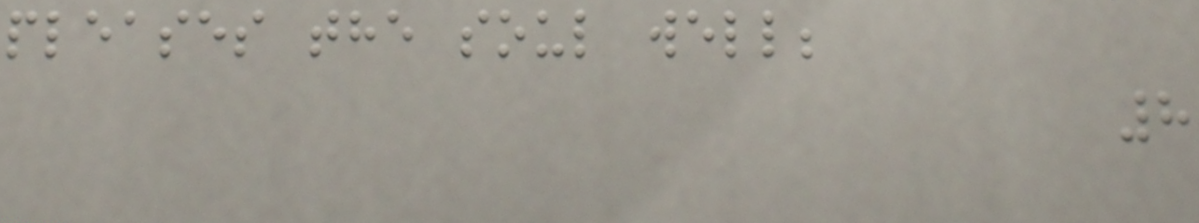pleases the soul well;
8
